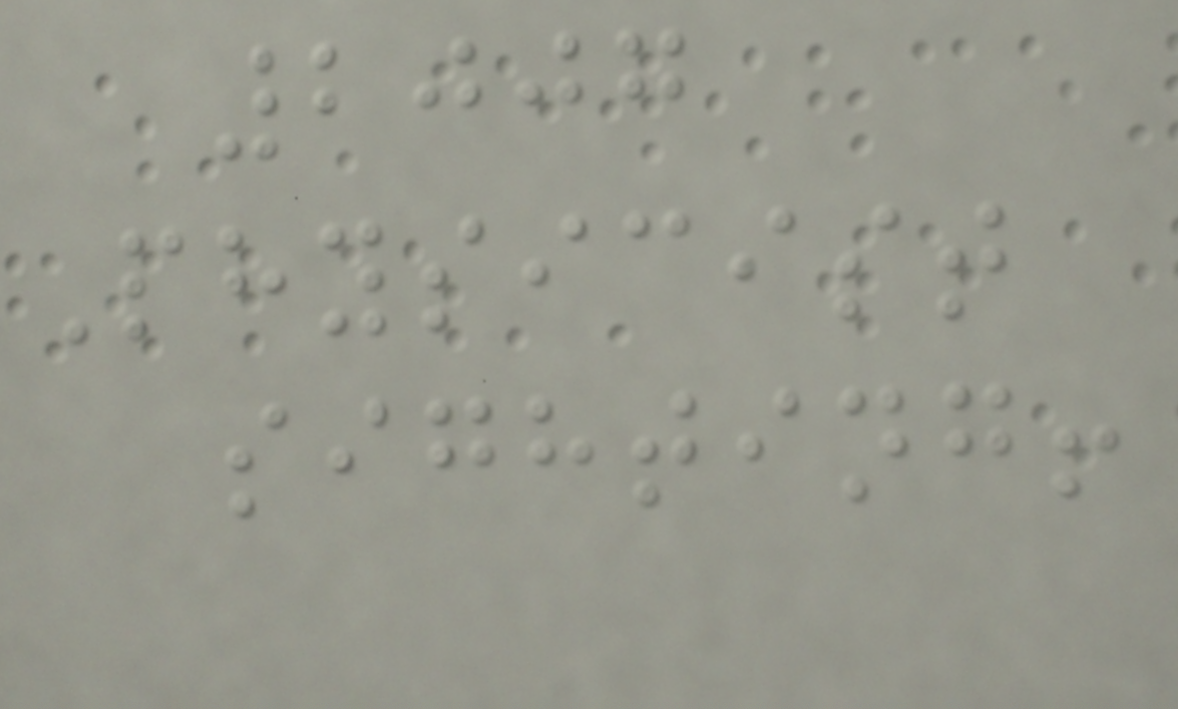2007
Physicist
sighting!
